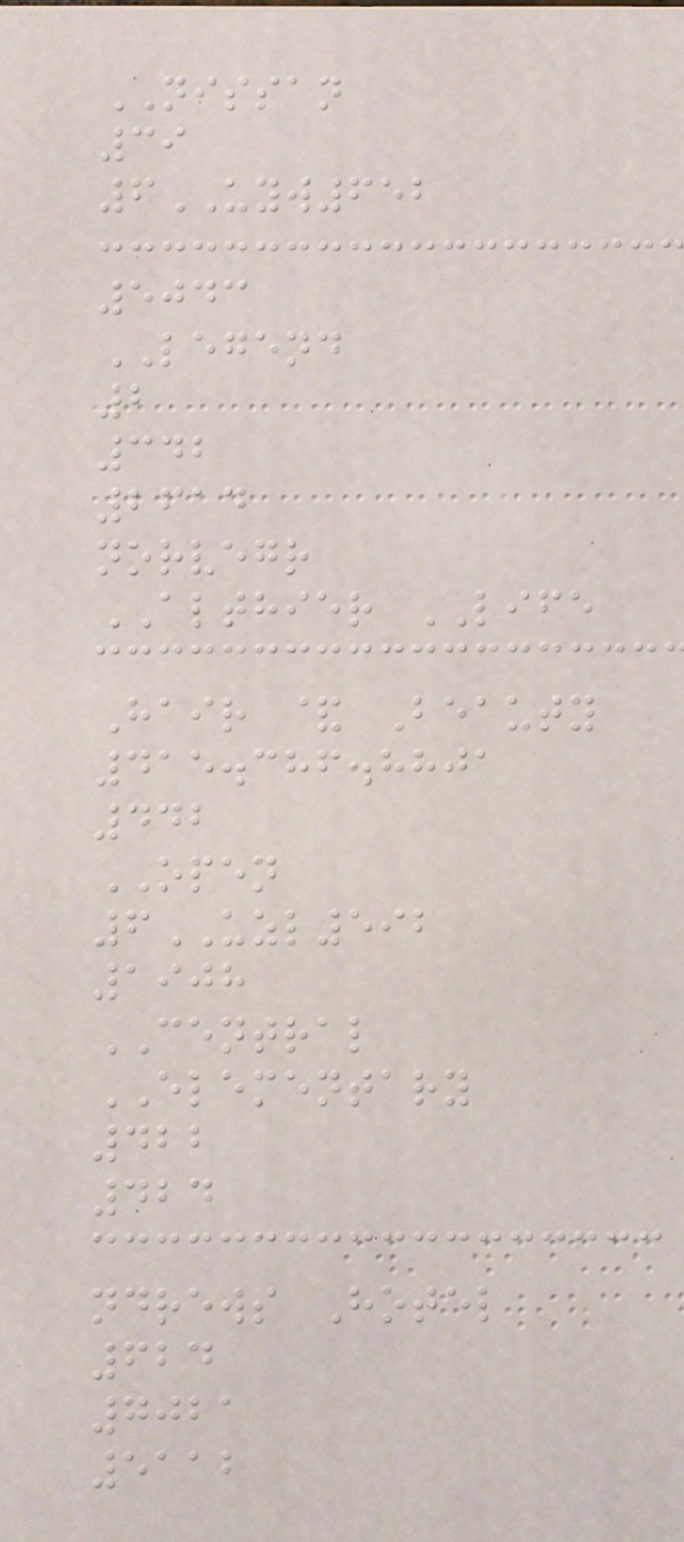NISSAN
39
6UYW652
5043
LEGEND
2
342
2614
norvegr
ALTHIER LIFE
Hair & Beauty
415.386.8801
442
OPEN
6UZL592
1908
CENTRAL
ELEMENTARY
422
424
ndrews Hotel
624
7021
5112
